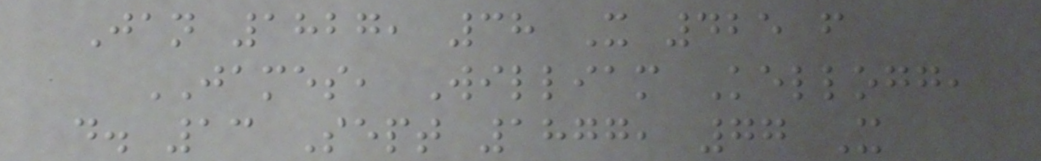Jan 1827, 38 X 425 f
JAMES, William Kellogg,
d. 13 Sept 1877, 77 X
